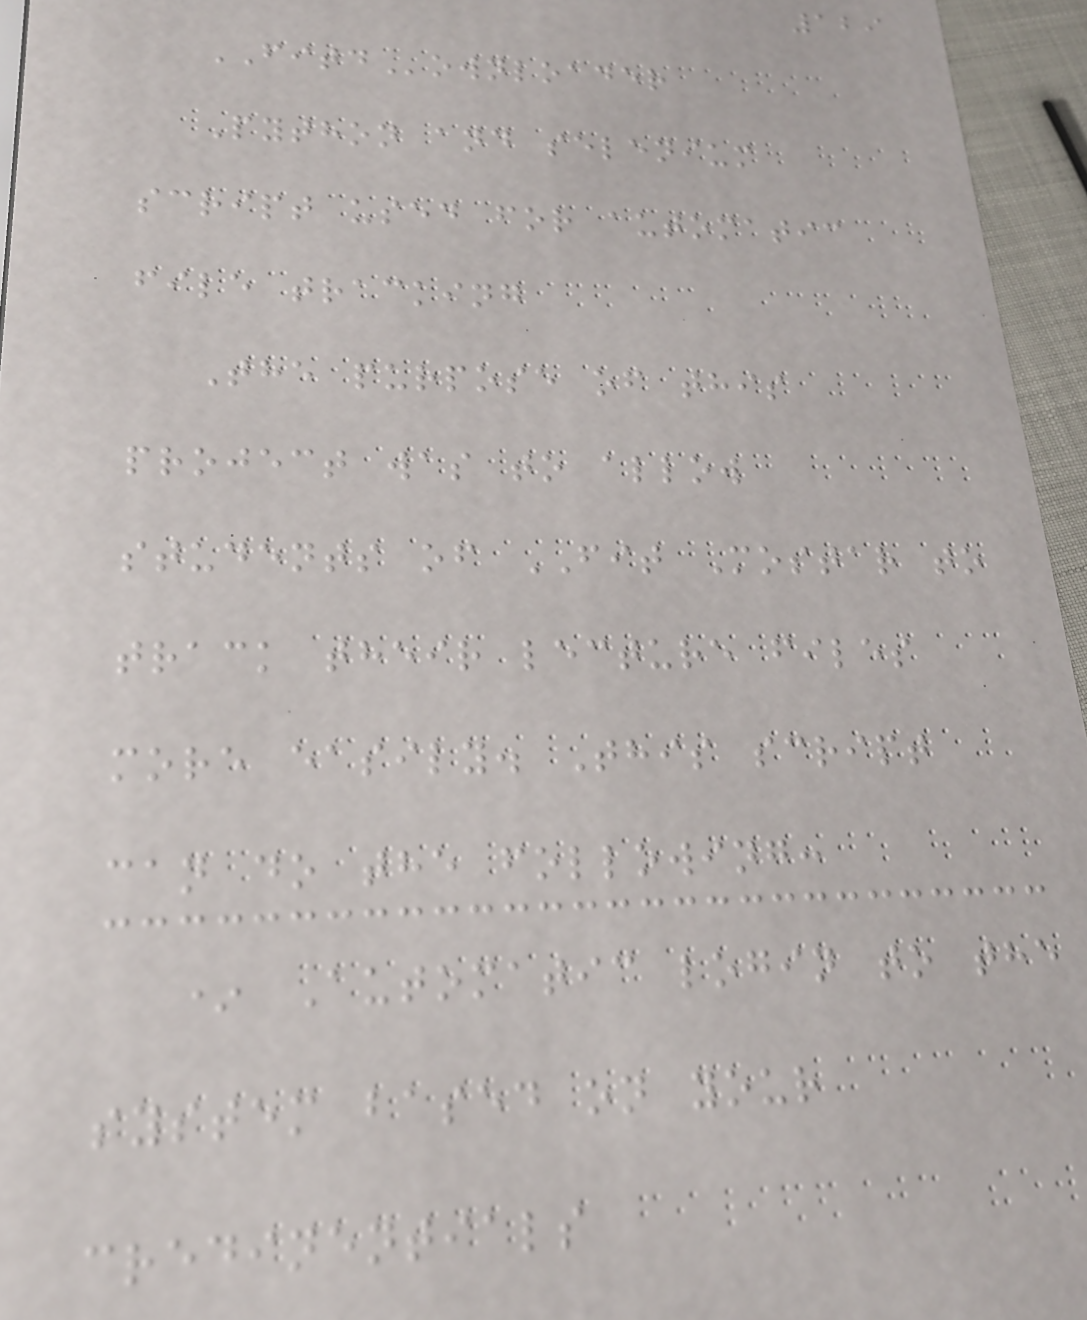129
FITDownloader
Python and selenium
script used for automatic
file tracking
The purpose of this
project was to allow
students of FIT Mostar to
track their lecture files
more easily. This script
can do the following:
* Automatic login to the
system based on your
credinentials
